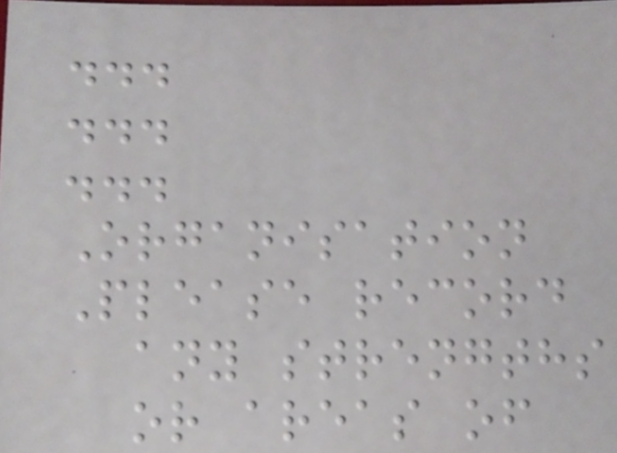...
...
...
Organisation
Please record
any strengths
or areas of
